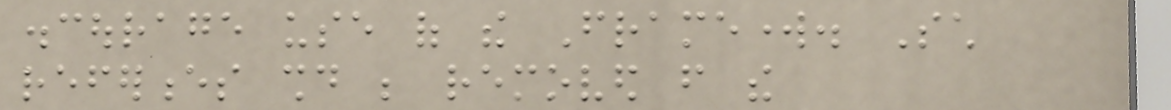discourage use of the Framework. Such
references should be removed from the
